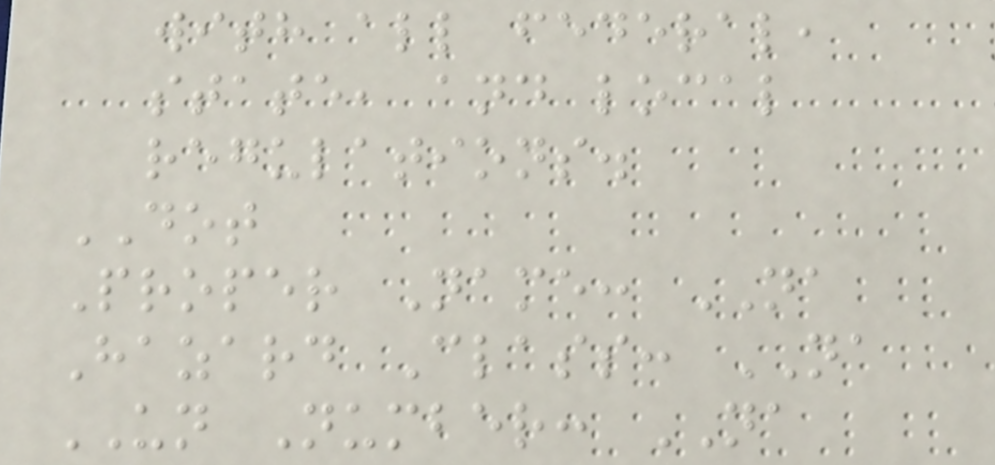with all federal,
state, and local
regulations.
DOT
Proper Name: NA
Hazard Class: NA
UN Number: NA
